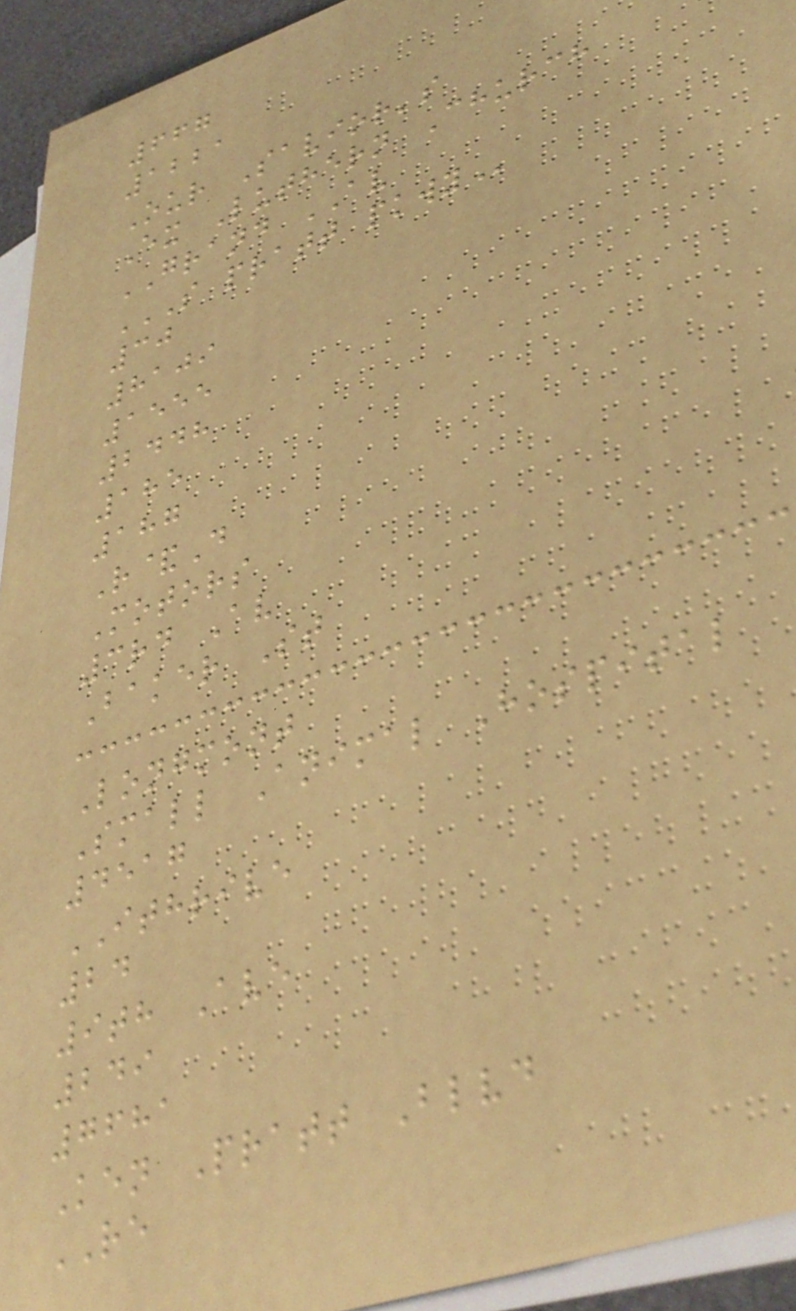667
1221
Our Savior's
Ex Luthern Church
GRAND AV
S PRATT PKWY
30
8109
1555
2448
185
187
R&D
Motors
3rd Av
Baker St
Longmont
Small Animal Hospital
4517
ITHRIVE
24
9th Ave
249
7681
Ken Pratt Blvd
RE
